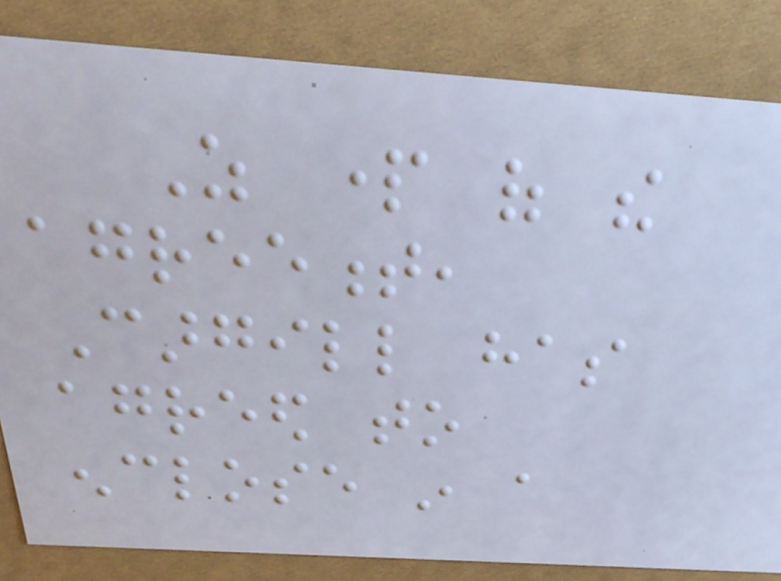As part of the
agreement,
Cargill has
agreed to
enclose in a
